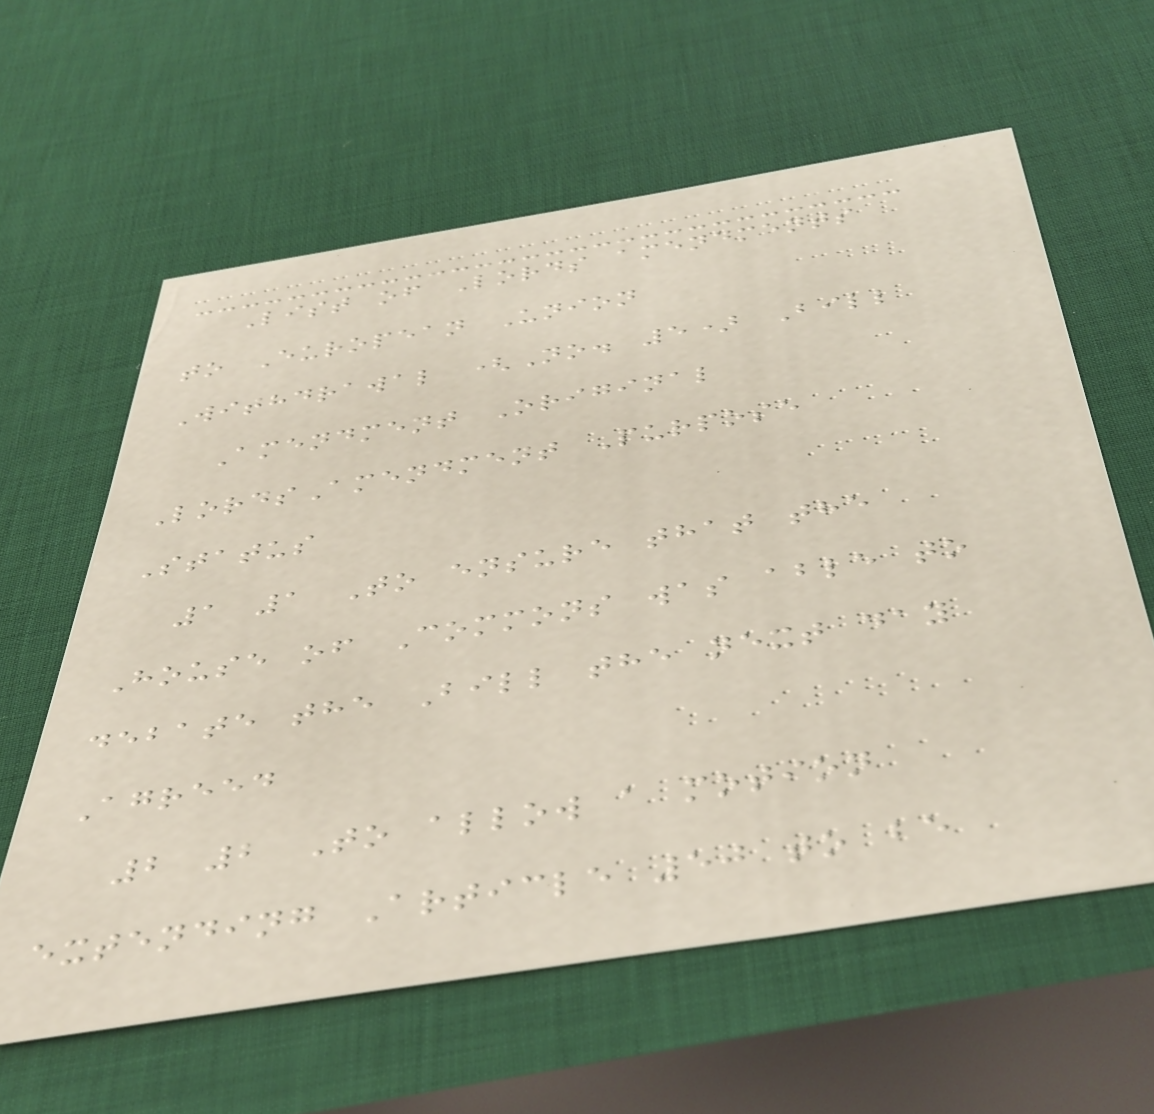List of Lords amendments
to European Union
Withdrawal (No. 5) Bill
Amendment Original
LordsAmendment Purpose
Status
1 1 To ensure that the
House of Commons was able to
debate the Bill the next day
Agreed
2 2 To allow a motion
extending Article 50 to be
